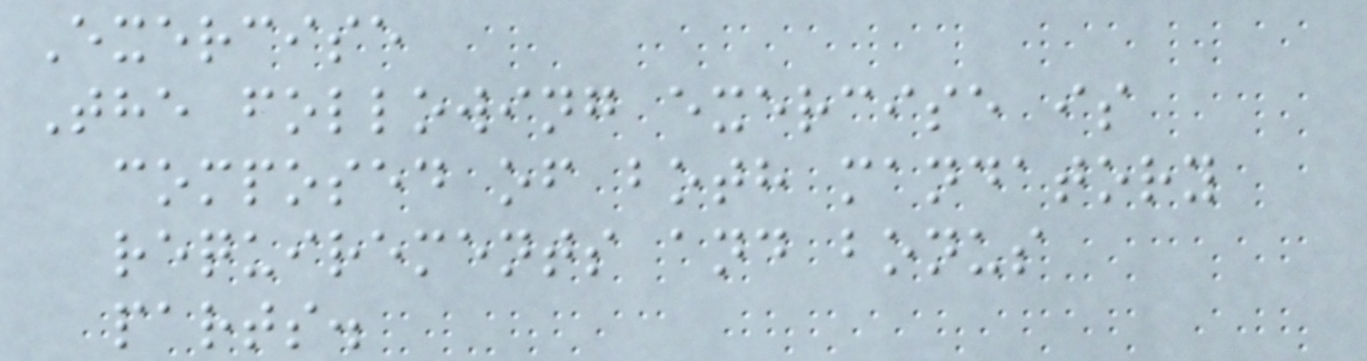Exercise
The following exercise is
composed of both mandatory
requirements and bonus
parts.
